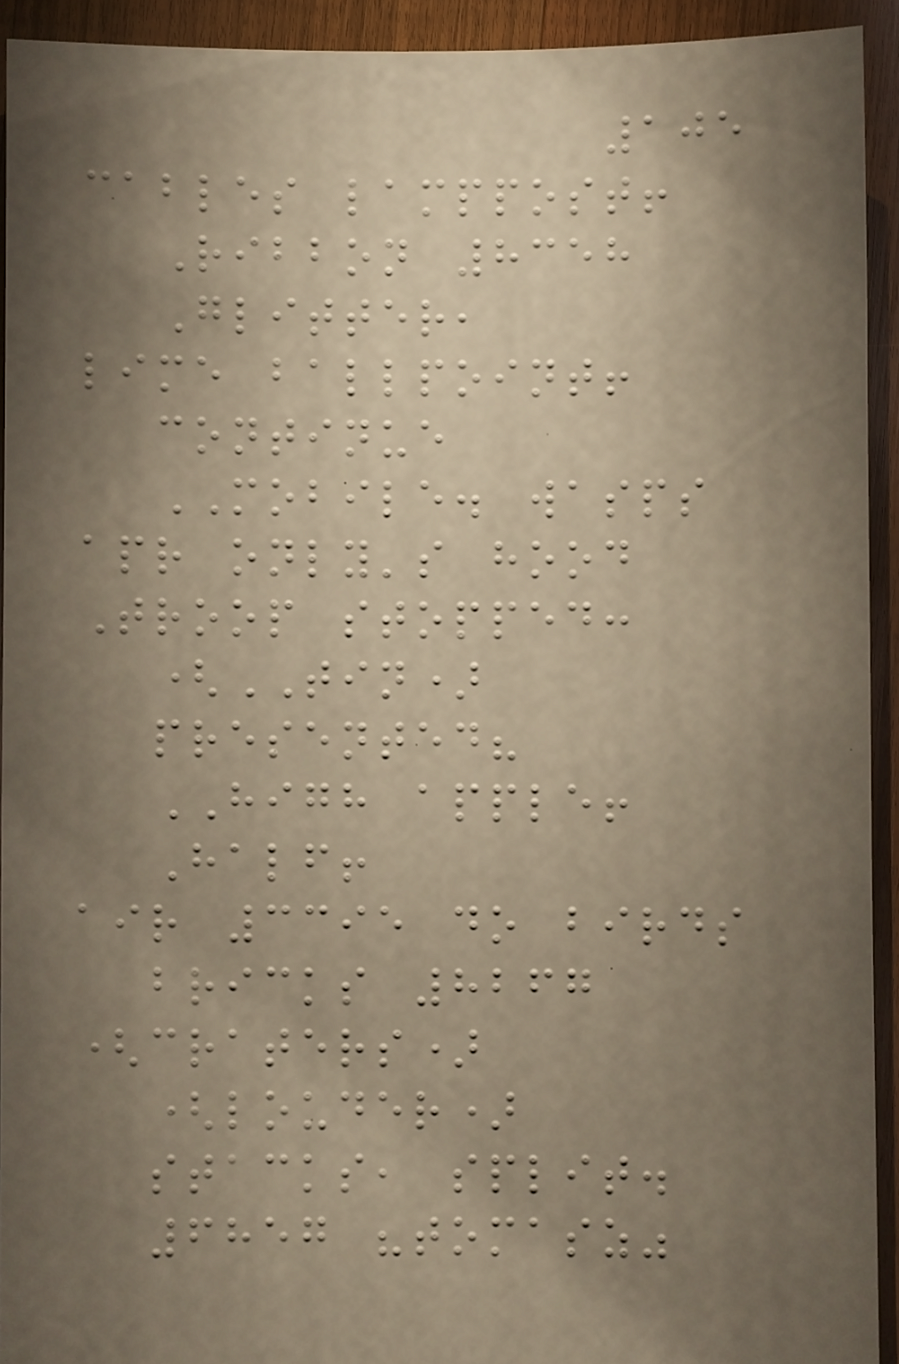105
cables lamppost!
Ribbon 8358
Glitter,
lime ballpoint!
continue
MOBILE. wasps
apr only's hood
Troop stopped:
(TIN)
presented?
HIGH apple!
Half!
air 3395 do birds
bricks 8267
(craters)
(louder)
stacks, split.
6857 "tomasz"
